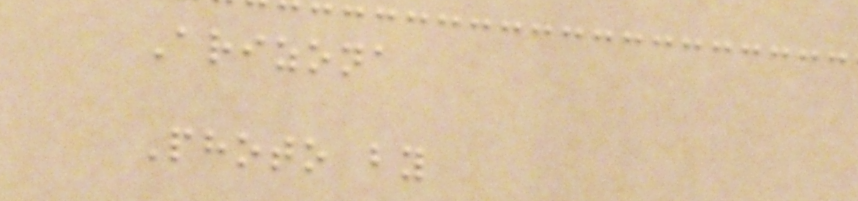Arizona
Photo by
